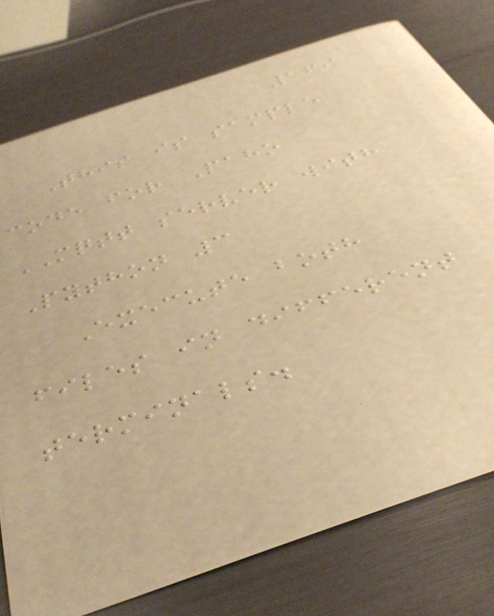169
This is sample
code for Paho
MQTT server with
Python 3
Execute both
files in different
terminals.
